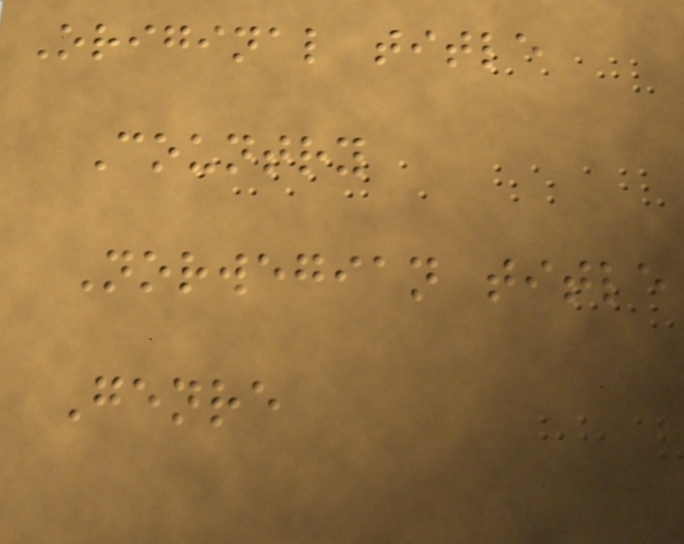Original title
Country
Norwegian title
Genre
